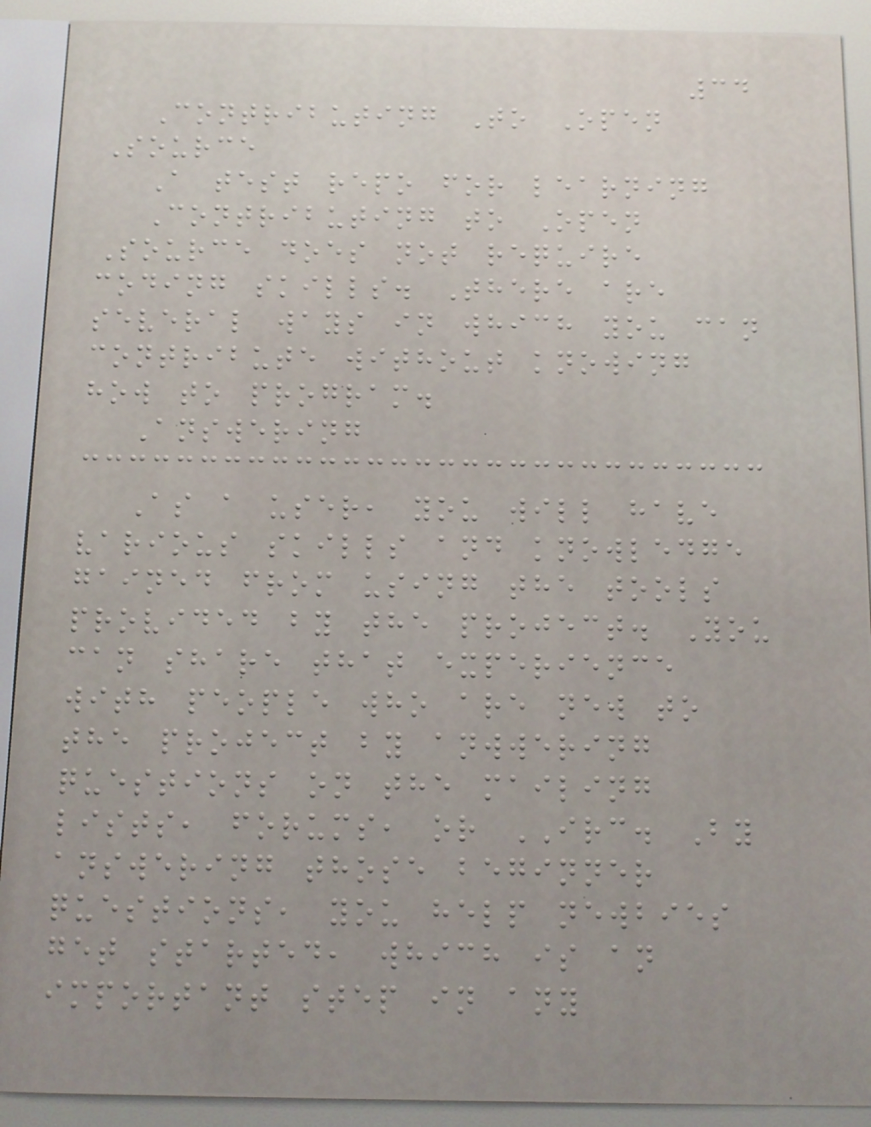34
Contributing To Open
Source
A test repo for learning
Contributing to Open
Source does not require
coding skills. There are
several ways in which you can
contribute without knowing
how to program.
Answering
As a user, you will have
various skills and knowledge
gained from using the tools
provided by the project. You
can share that experience
with people who are new to
the project by anwwering
questions on the mailing
lists, forums, or IRC. By
answering those beginner
questions, you help newbies
get started, which is an
important step in any
